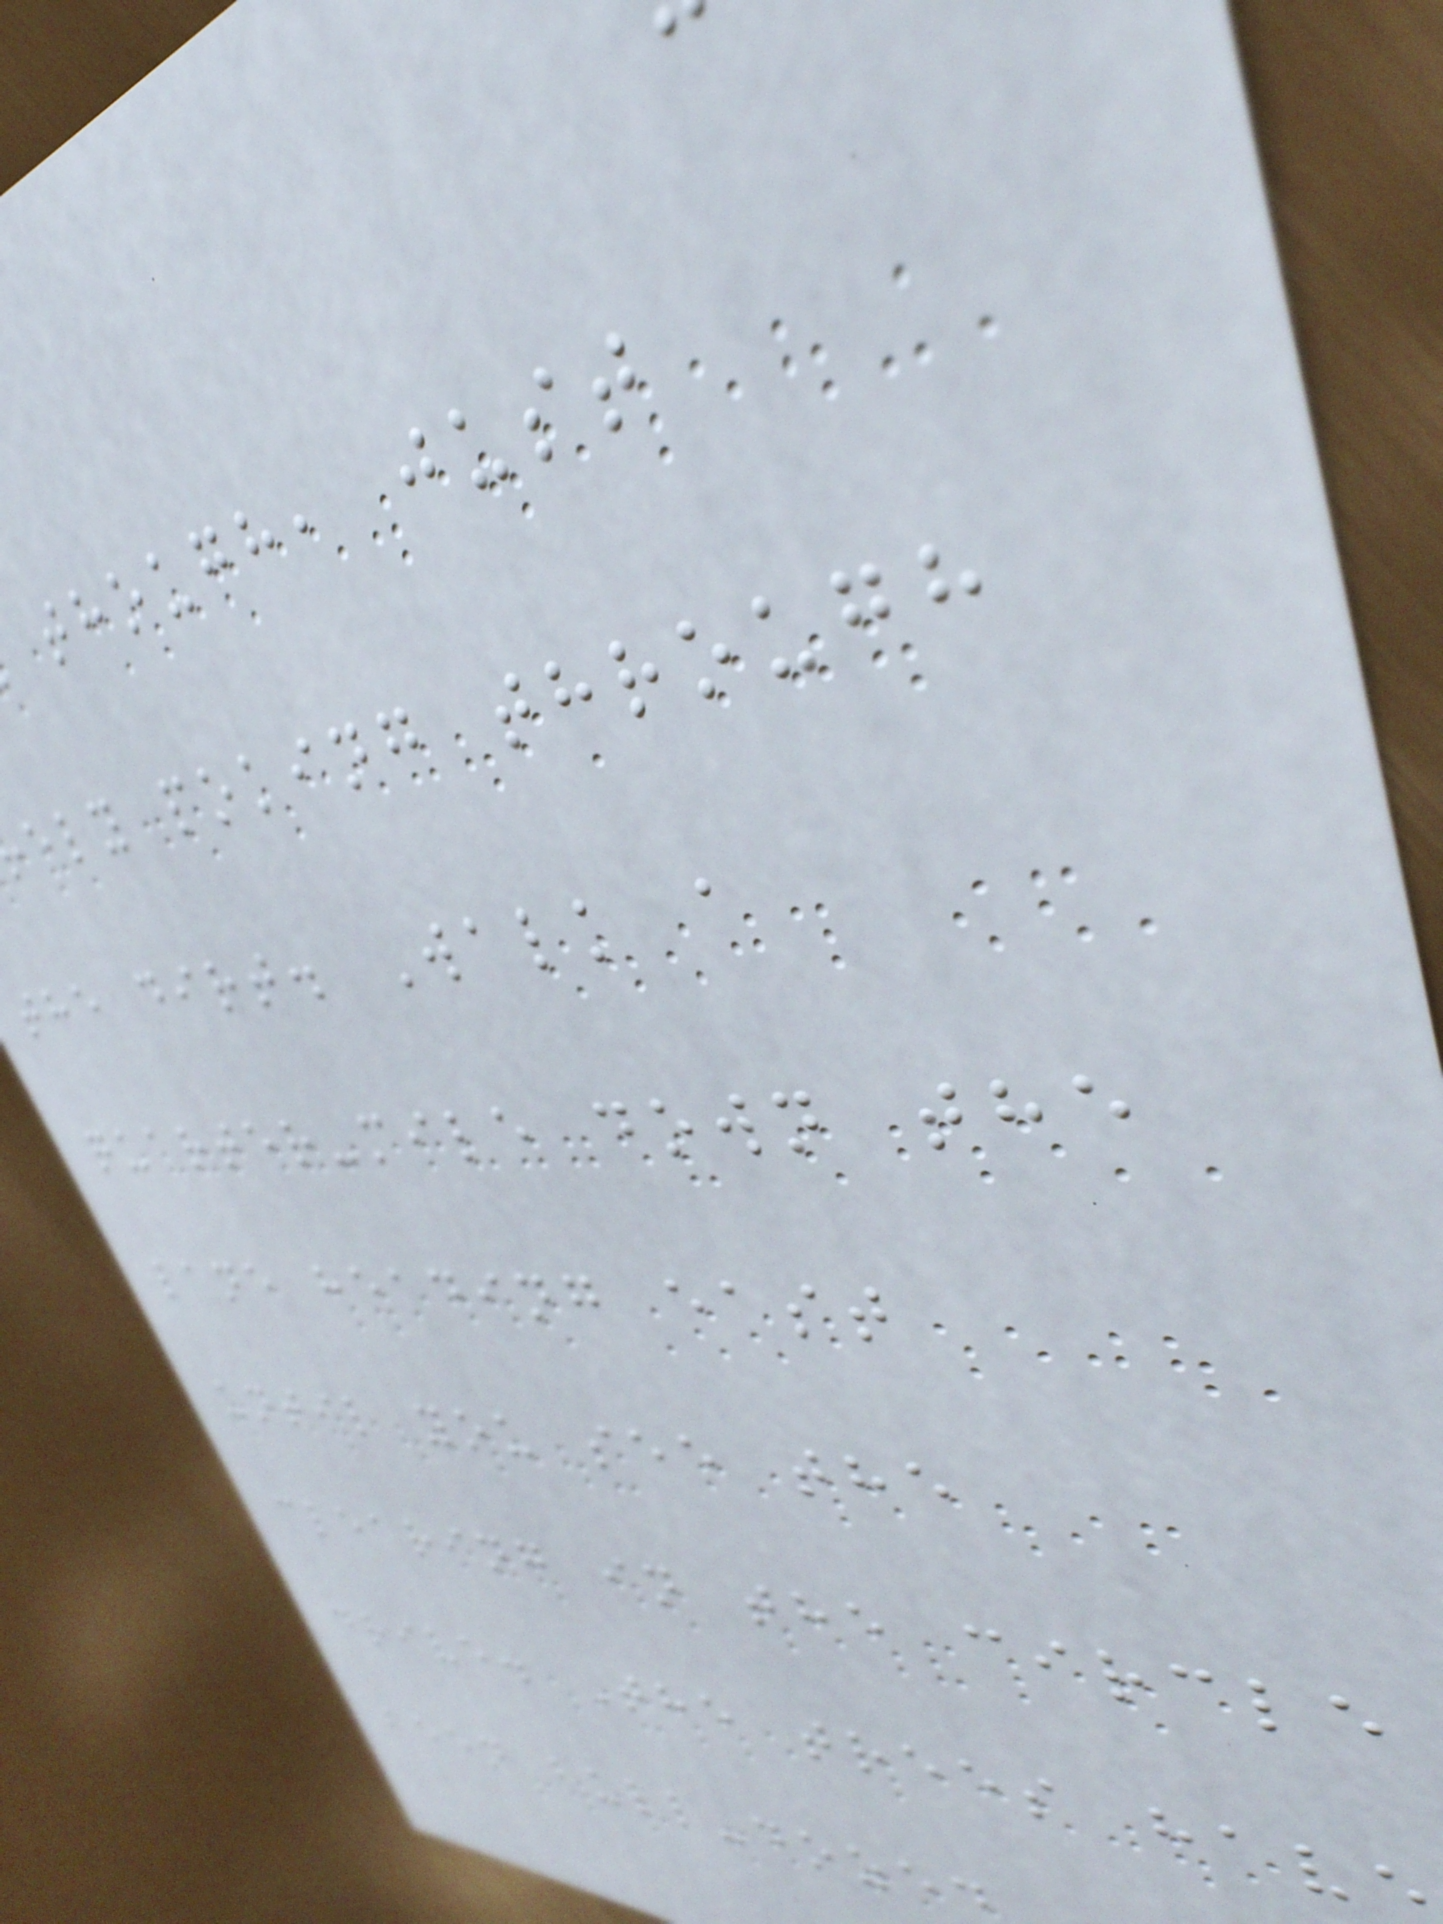though, just
ely poking through
the dirt. Walk a
quarter-mile down the
lane heading east
until you see the
clearing in the circle
drive. The trees hav
been bull-doze
